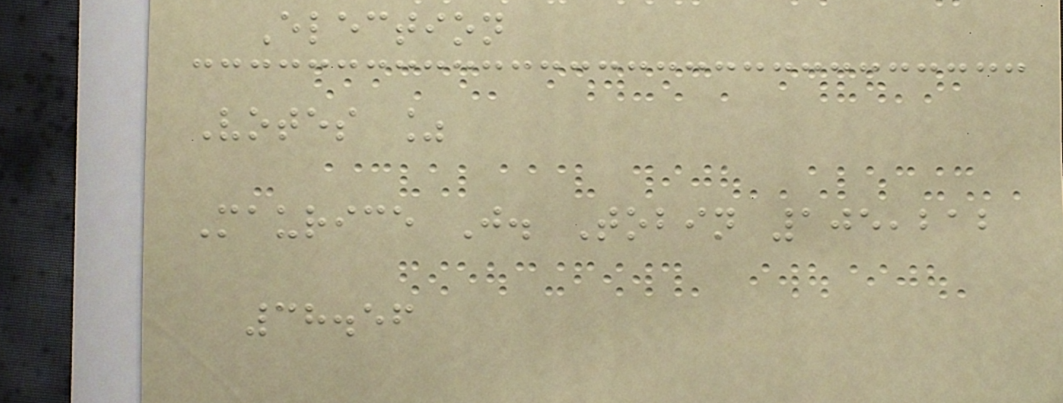Election
Votes %
Maurice J. Tobin 105,212
38.56
